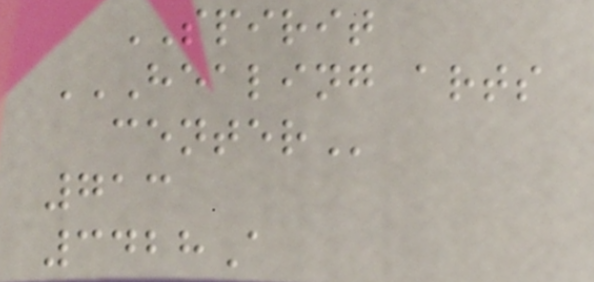SPIRIT
HEALING ARTS
CENTER
713
3428A
